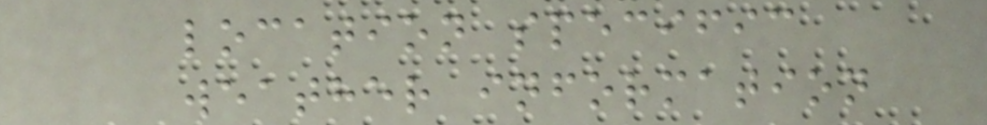location specific
weather information
